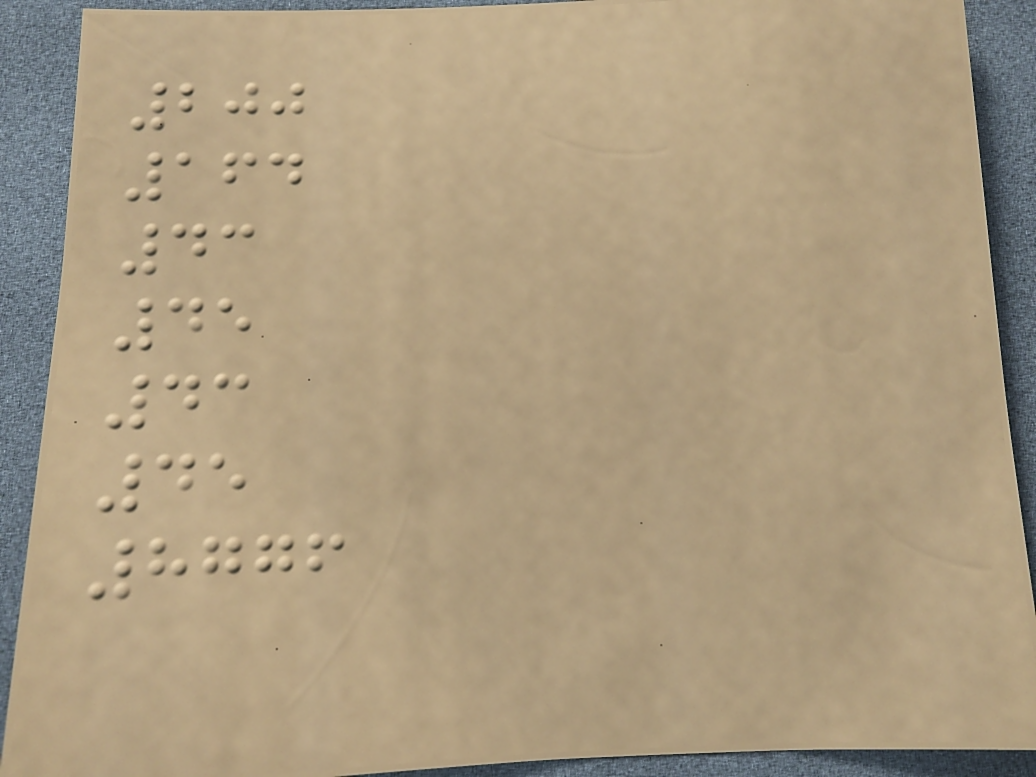200
164
43
45
43
45
8776
